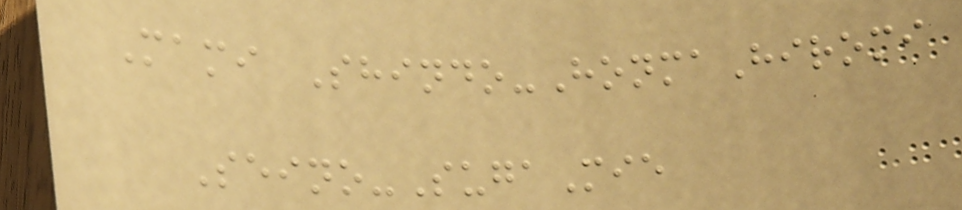Mami Shindo-HonmaHiromi
Seino-SugaMie
